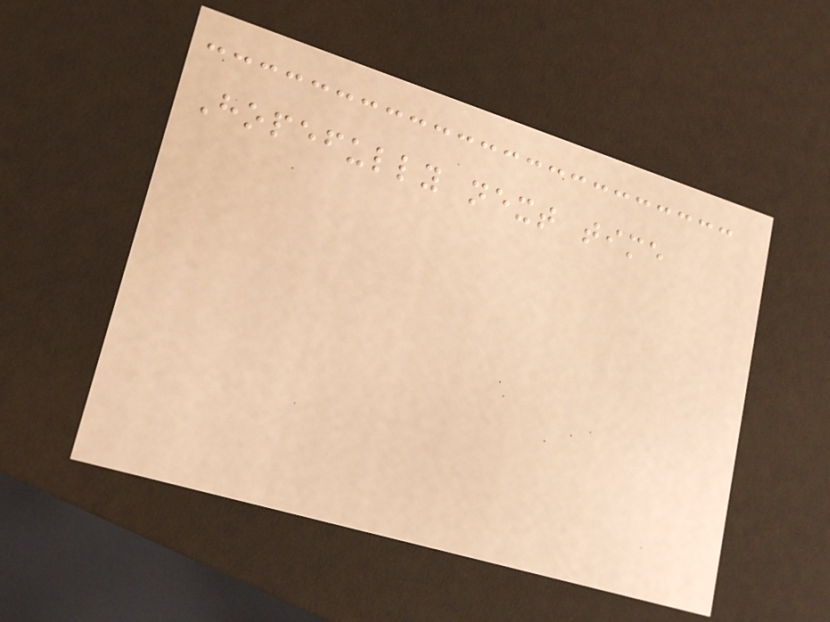Hopefully next time
